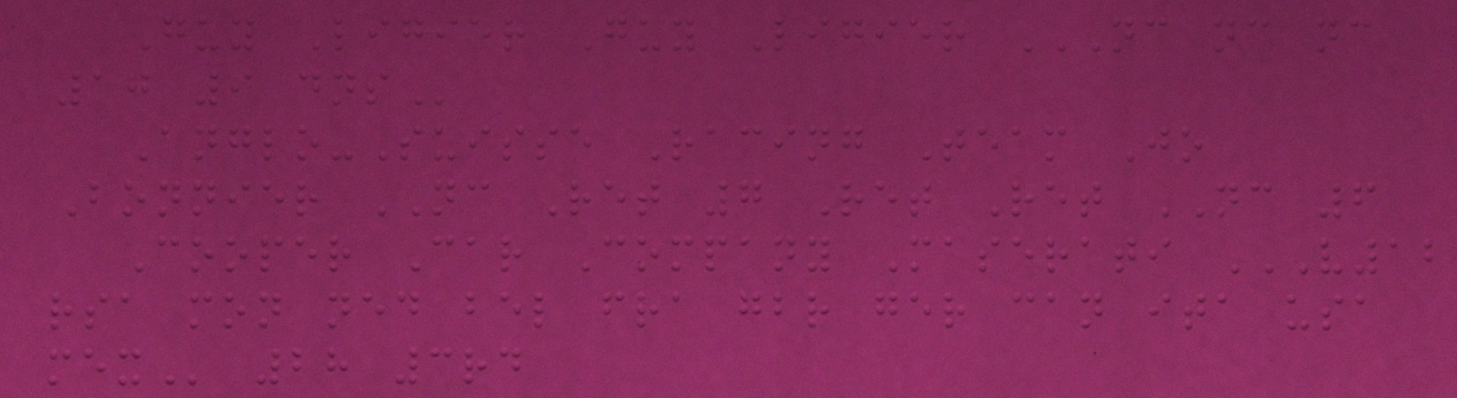Guy Ligier Guy Ligier NC NC NC
10 9 DNS
Anglo-Suisse Racing Team Jo
Bonnier NC Ret 7 Ret Ret NC 6
Cooper Car Company Maserati V12
RSA MON NED BEL FRA GBR GER CAN ITA USA
MEX 28 3rd
